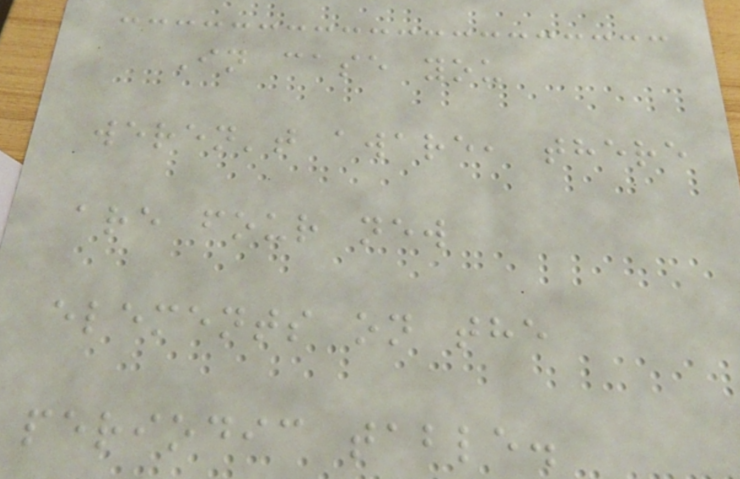In case you
weren't aware, there
are four new
elements on the
periodic table.
